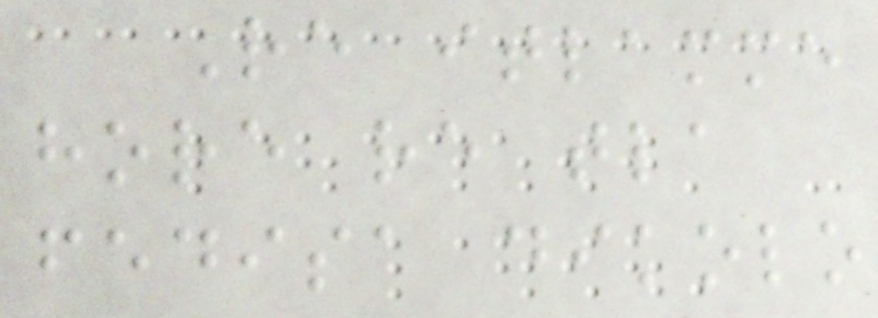Re itlamme
hore re tla
fedisa dikolo
